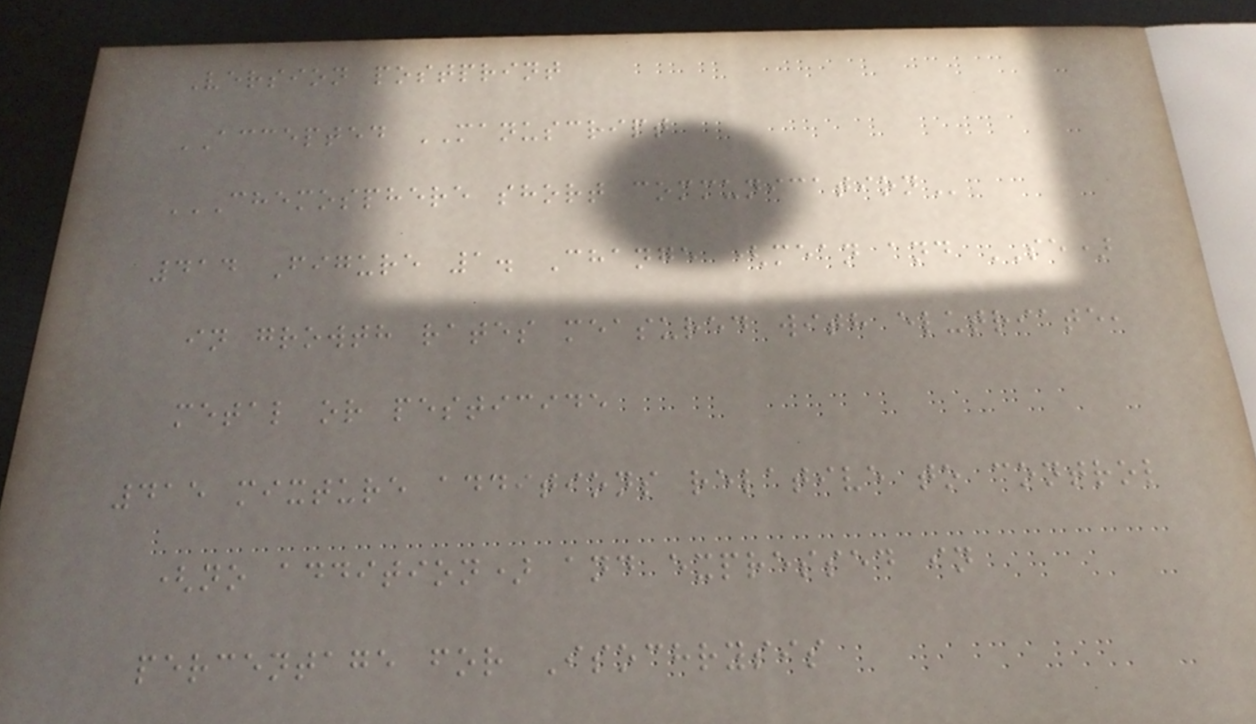Version postprint
ACCEPTED MANUSCRIPT
CHEMOSPHERE SHORT COMMUNICATION
414 Figure 1. Change (mean and SE)
in growth rates measured with elutriate,
metal or pesticide
415 mixture additions relative to control
(no addition) and expressed in
percentage for Isochrysis
